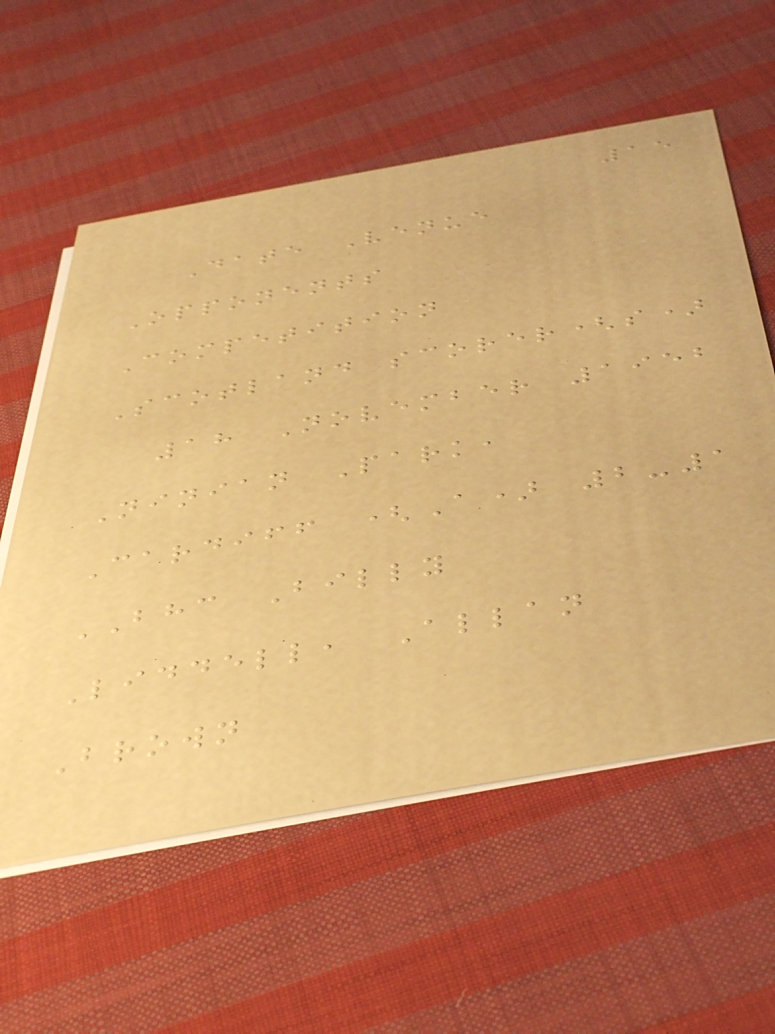15
Date Venue
Opponents
Competition
Scotland scorer(s)
18 November 1952
Ninian Park,
Cardiff (A) 2-1
BHC Billy
Liddell, Allan
Brown
